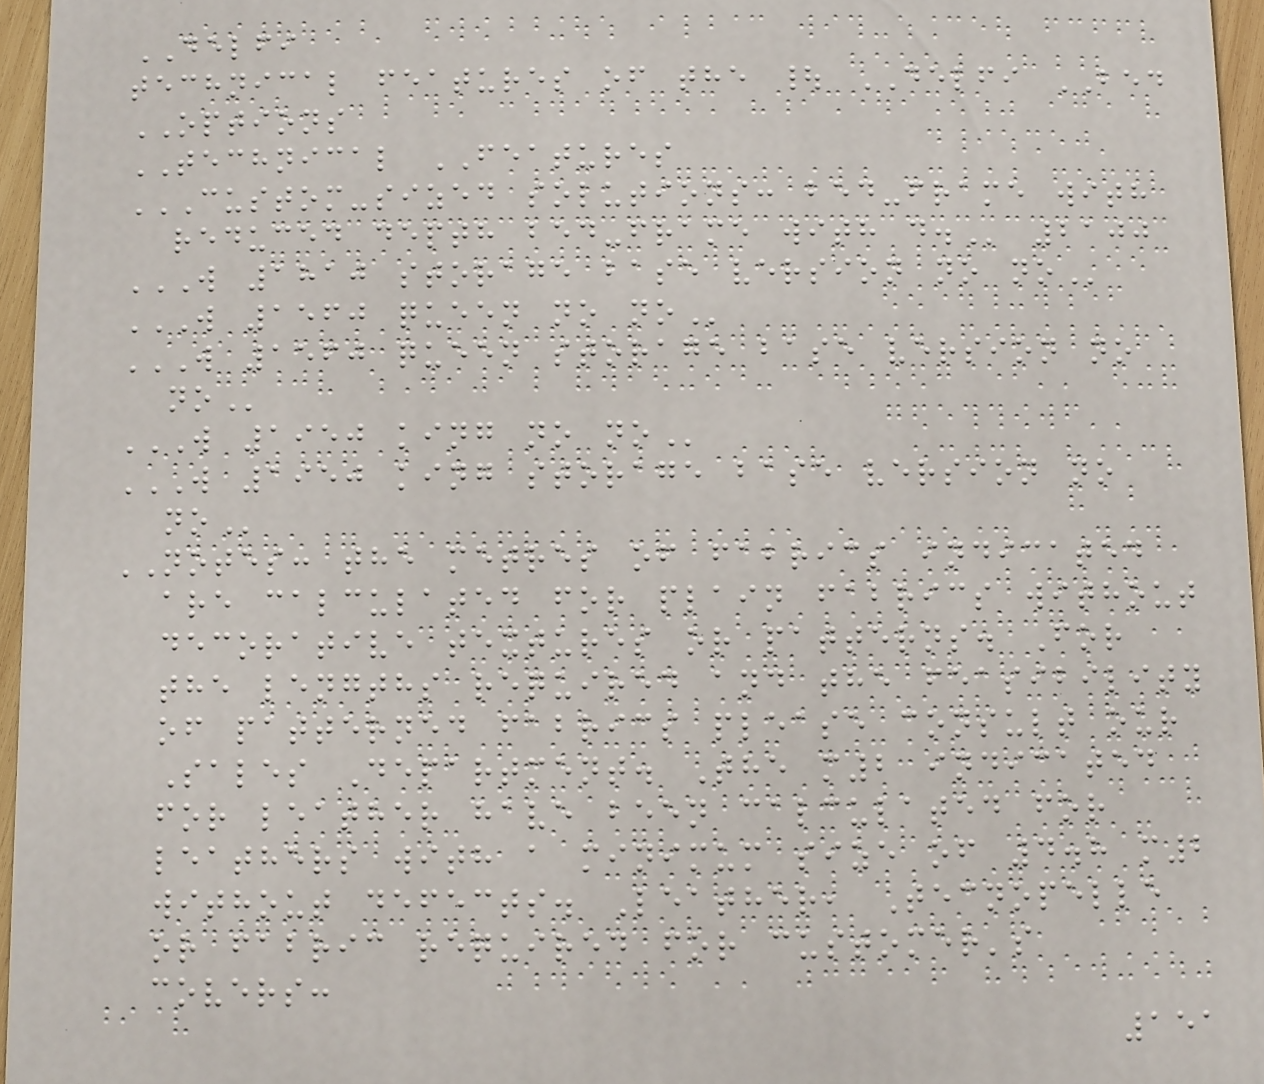DELFI
technical features of the | DELFI BED
OPTIONS
TECHNICAL FEATURES
CUSTOM-SIZED SOLUTIONS: BED-FRAME WITH
REDUCED DEPTH BED-FRAME WITH D. 2100
W 1810 STORAGE BASE VERSION NO NO
W 1560 QUEEN NO NO
W 1560 QUEEN STORAGE BASE VERSION NO
NO
W 1950 KING NO NO
W 1950 KING STORAGE BASE VERSION NO
NO
NOTES: the metres of fabrics indicated
are calculated for plain fabrics without
decorative textures or patterns. For
the lengths required and the feasibility
of patterned fabrics please consult our
Sales Department. The m2 indicated
for leather have been calculated for
leathers with a minimum size of 4.8 m2
without defects. Leather, Tecnopelle
or fabric required for customer's
covers:
151
